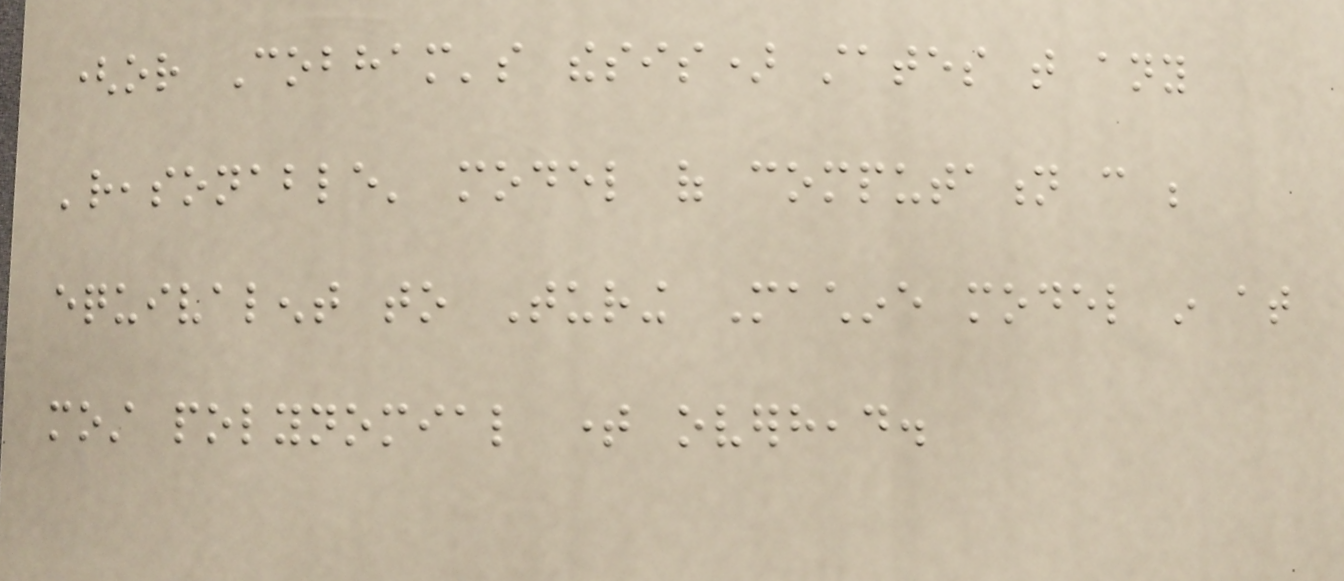(or Cobham's thesis) states that any
'reasonable' model of computation can be
equivalent to Turing Machine model in at
most polynomial time overhead.
